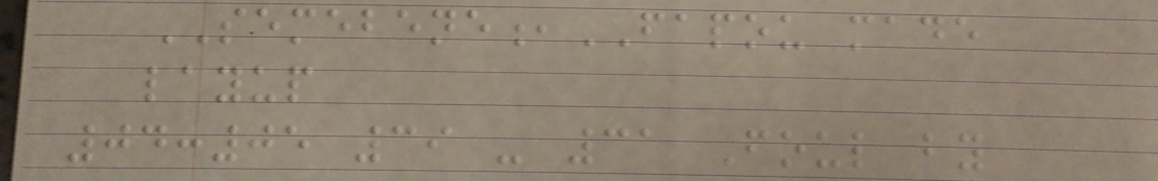SEMEBENE,FAPOU made
layup
04:05 39 - 31 Foul by
